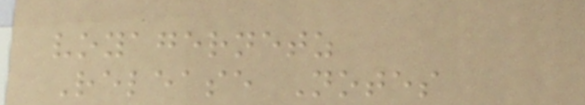voyagernetz
Release Notes
